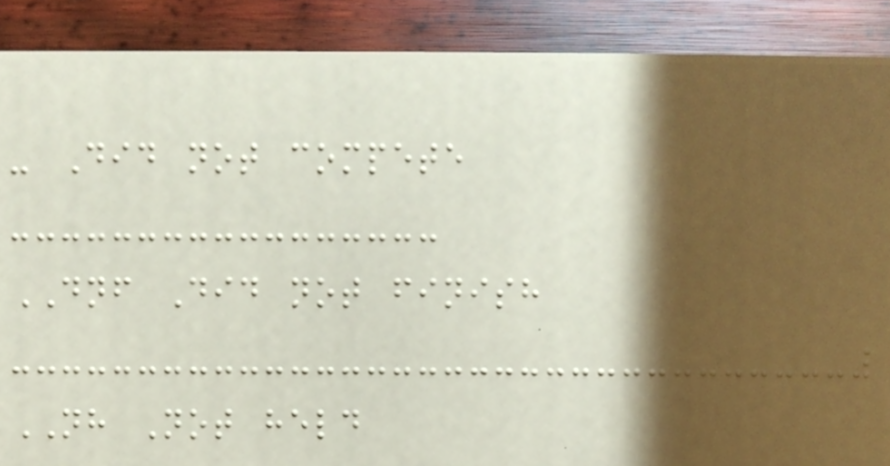- Did not compete
DNF Did not finish
NH Not held
